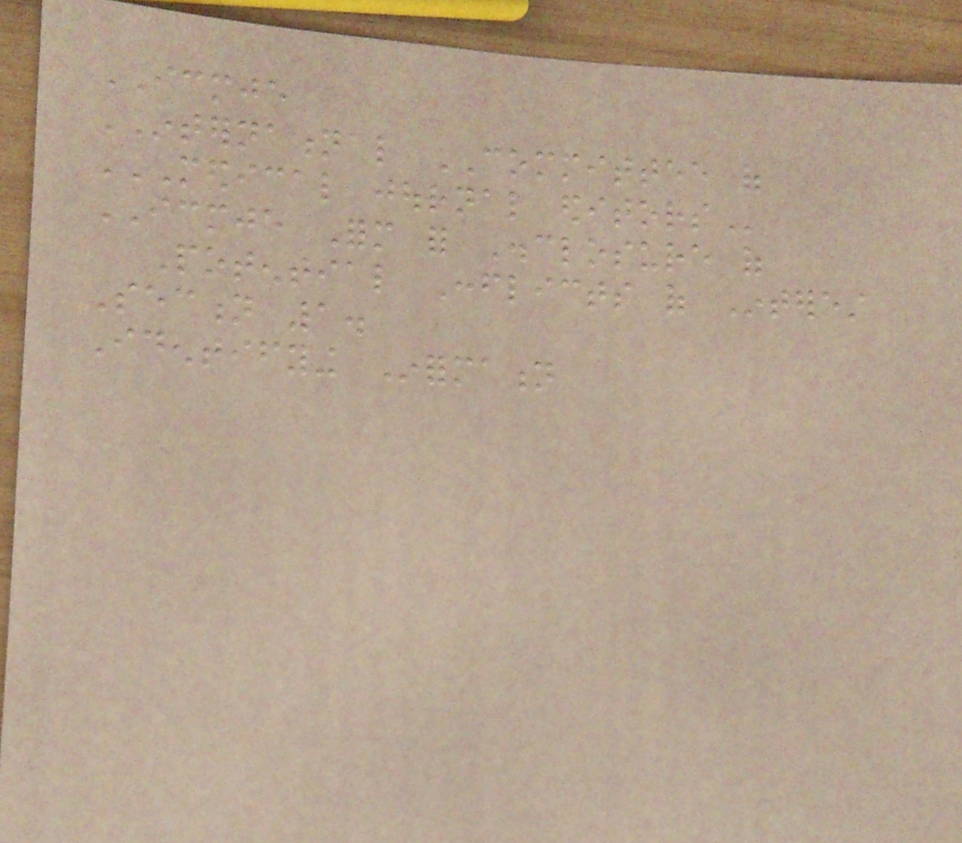ICMJE
INTERNATIONAL COMMITTEE of
MEDICAL JOURNAL EDITORS
ICMJE Form for Disclosure of
Potential Conflicts of Interest
Section 1.
Identifying Information
